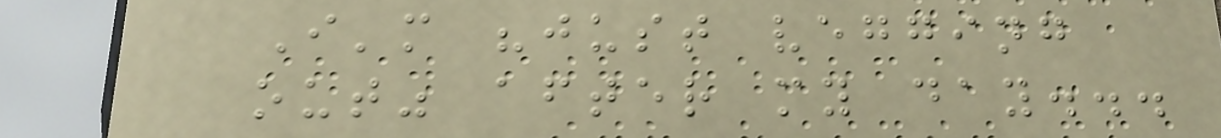I'm "just vegging
out" after my day...
